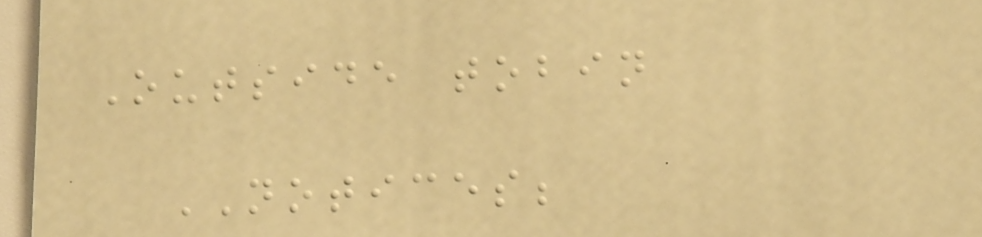Outside tobin
NOTICES;
